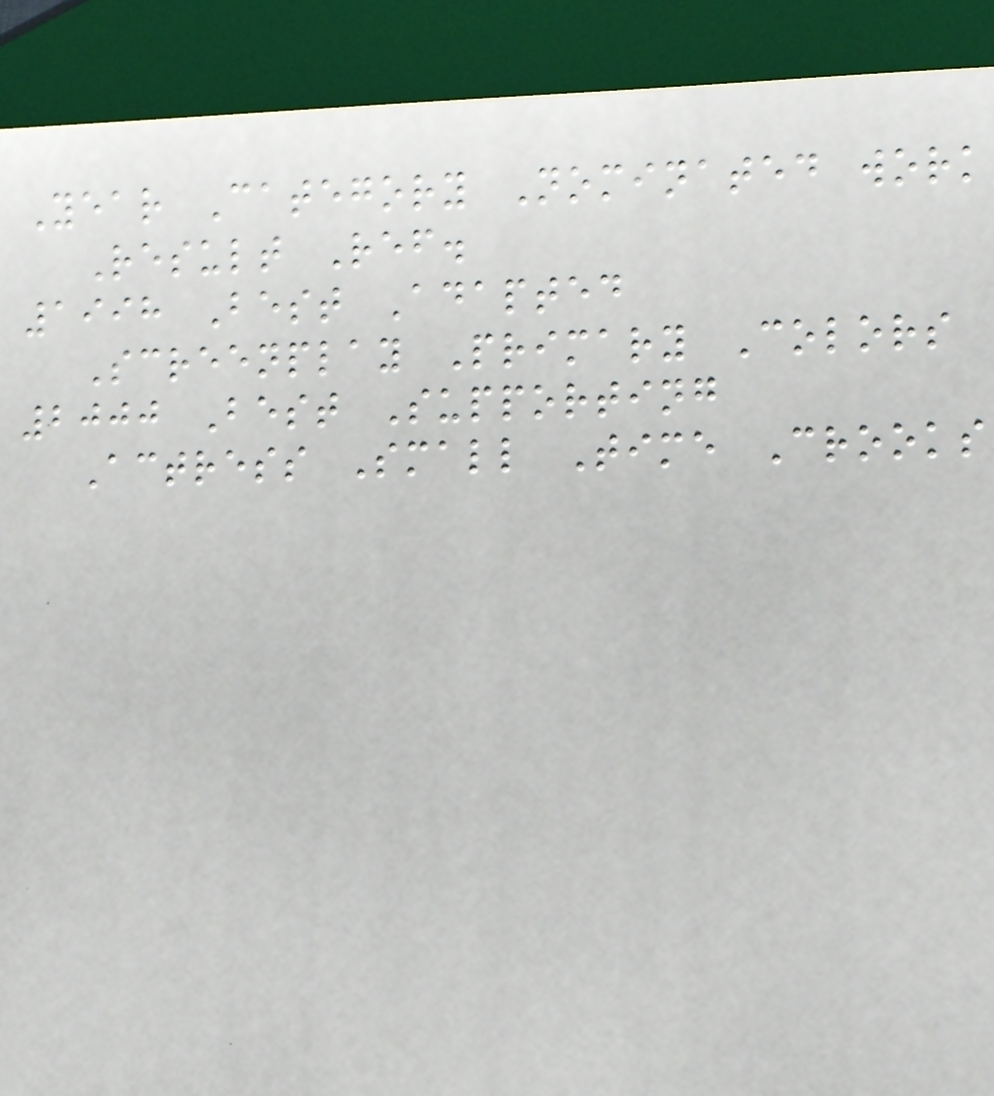Year Category Nominated work
Result Ref.
1998 Best Adapted
Screenplay Primary Colors
2000 Best Supporting
Actress Small Time Crooks
